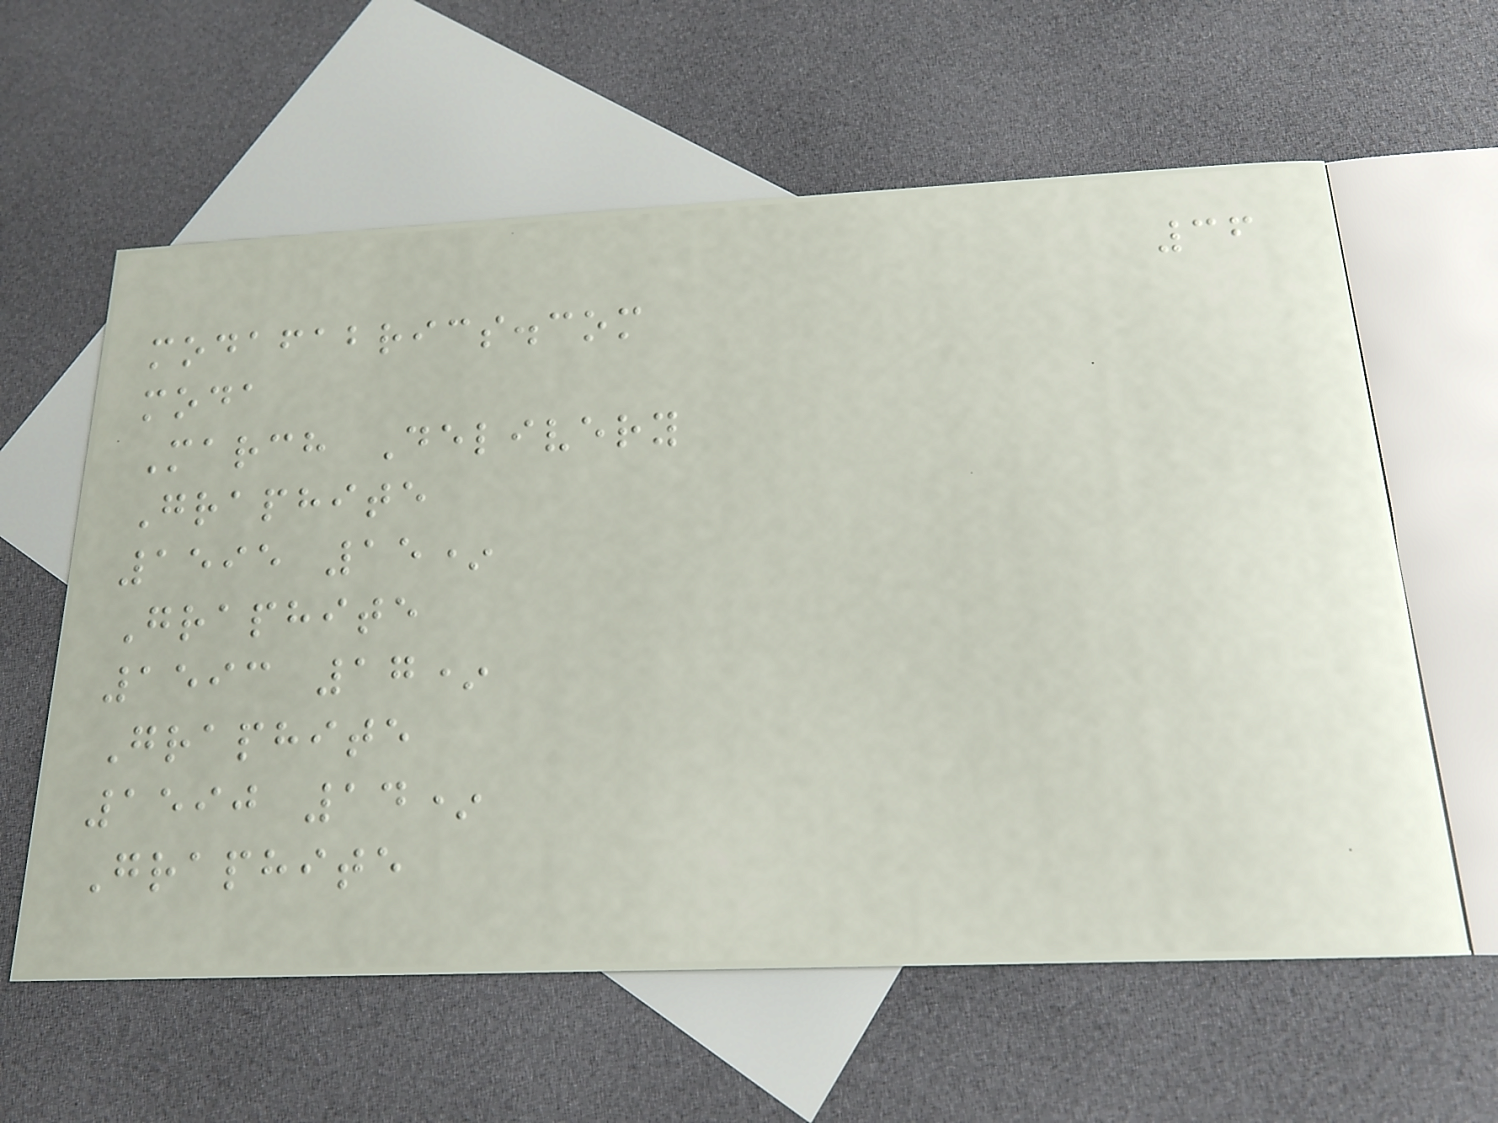36
modafabrics.com
moda
March Delivery
Graphite
1595 15*
Graphite
1593 17*
Graphite
1590 14*
Graphite
